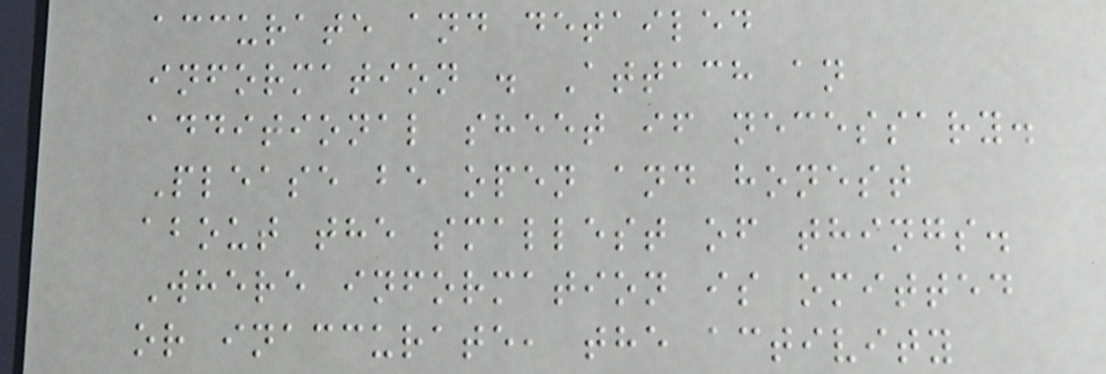accurate and detailed
information . Attach an
additional sheet if necessary.
Please be open and honest
about the smallest of things.
Where information is omitted
or inaccurate, the activity
